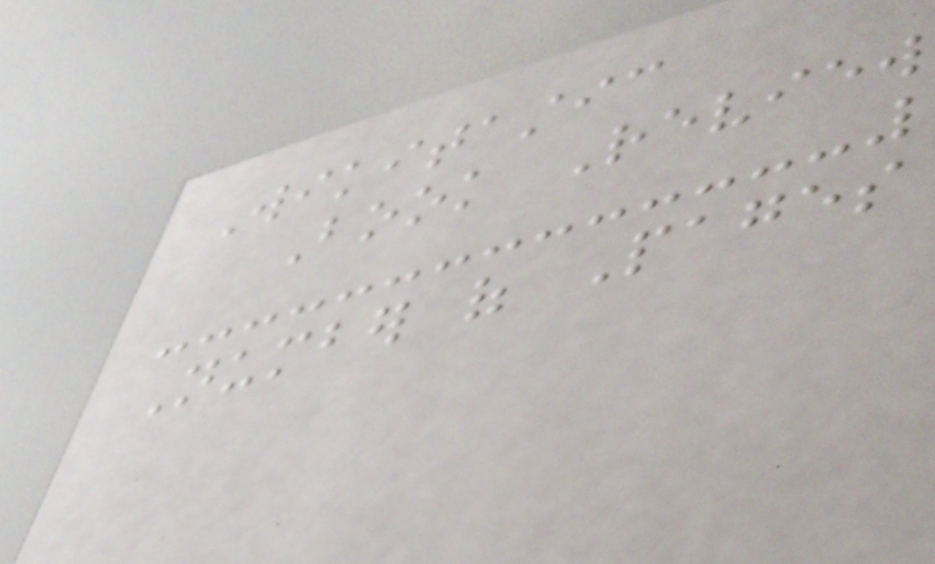Wikitastic
Book Review
Number of Pages
